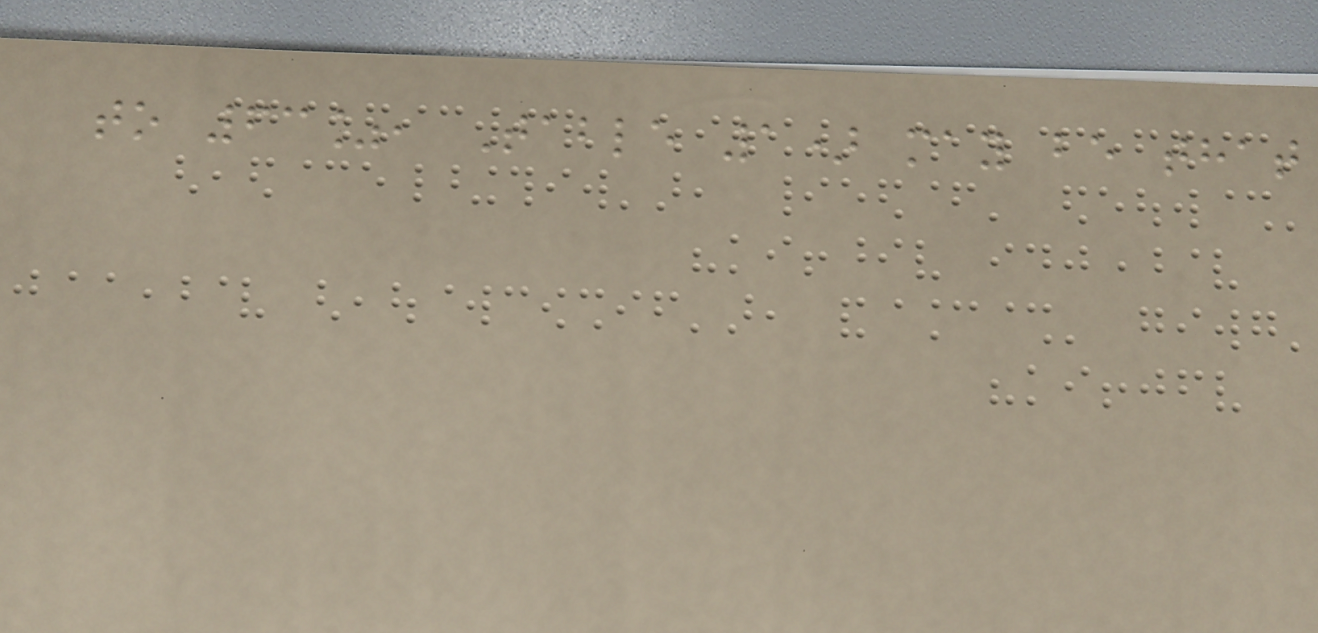to 63%, Table 1) may be that
